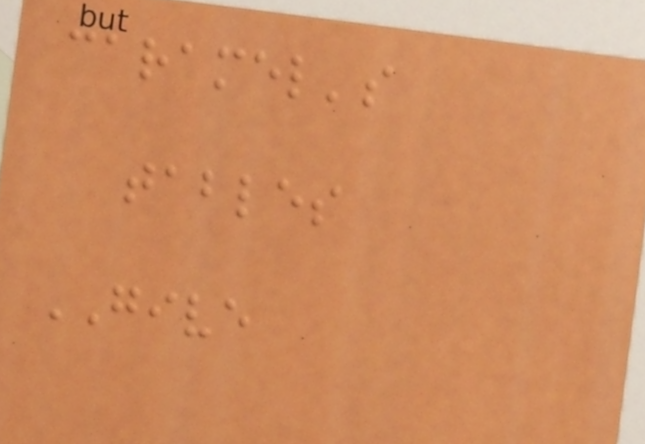caramel's
tables
GIVE
